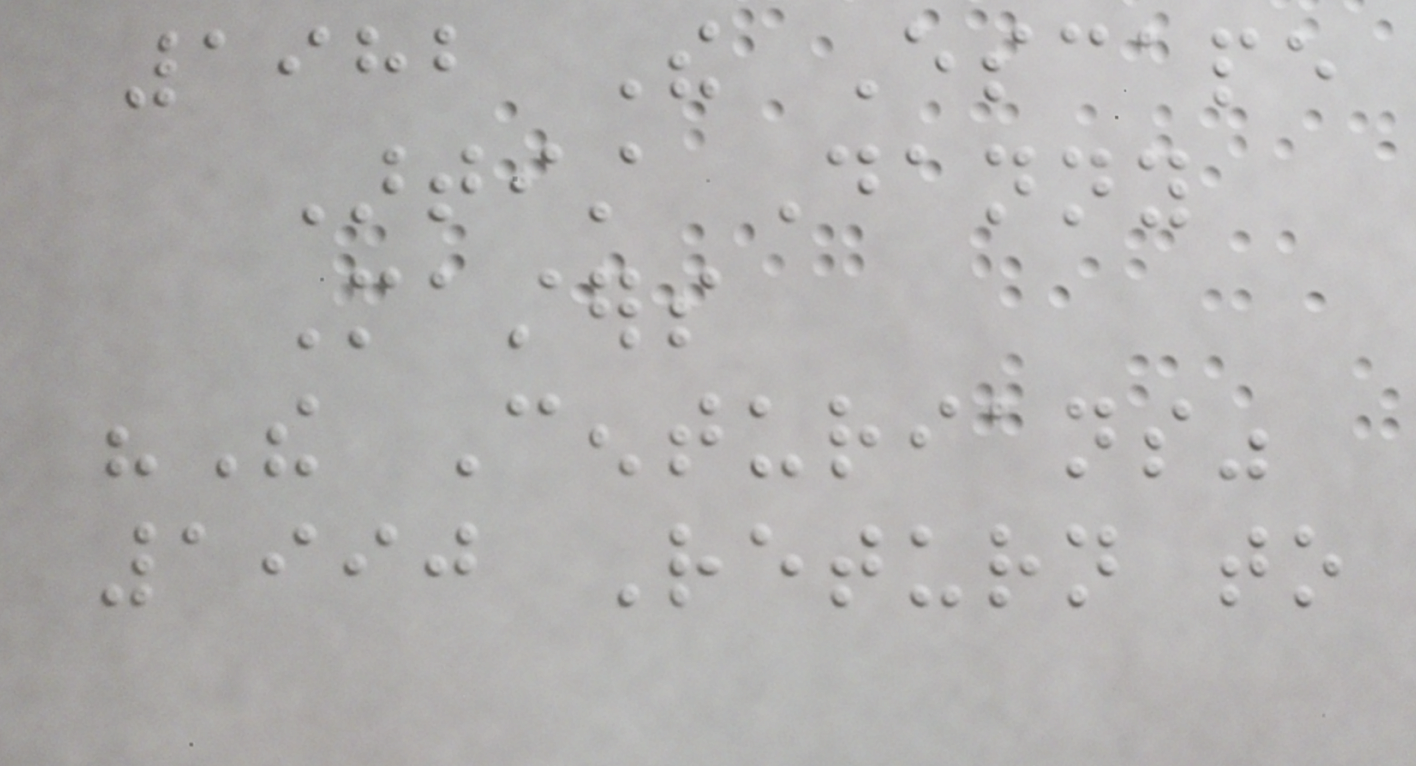1982 The Escape
Artist Danny
Masters
"The Centurians"
1990 Return to
